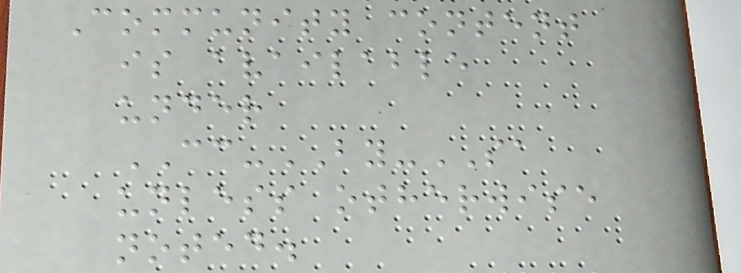Community content
is available
under
CC-BY-SA
unless otherwise
noted.
